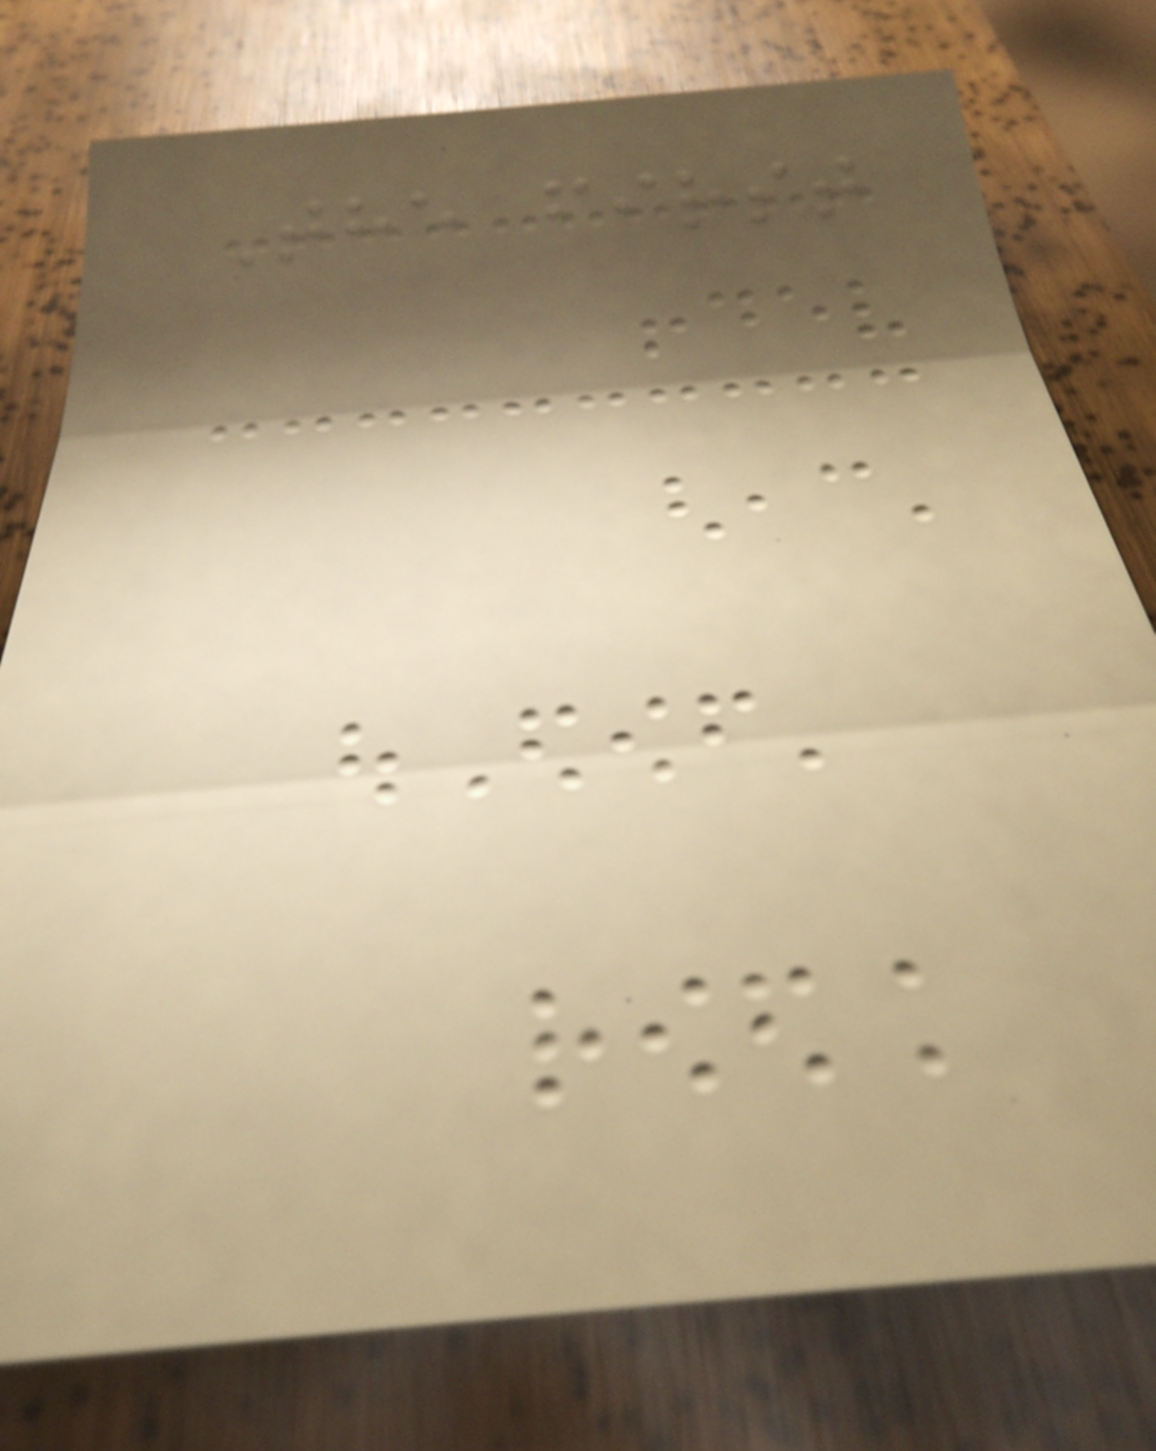The first
